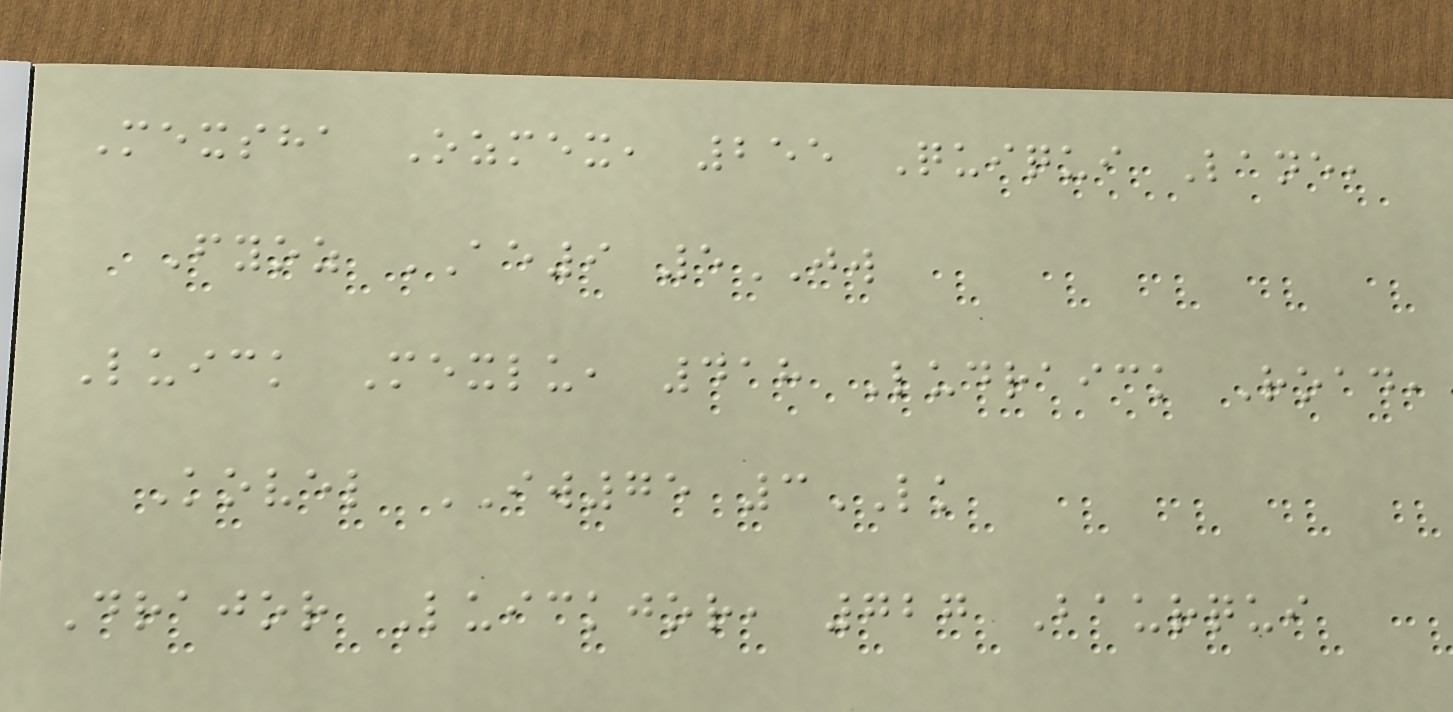Mexsha Ozmex, 255 Quiqui Lane,
Fyoz AE9 5JW
Luick Mexlu, 418 Ludraick Road,
Kovel IW75 3LK
Drajor Luickjor, 727 Baurqui
